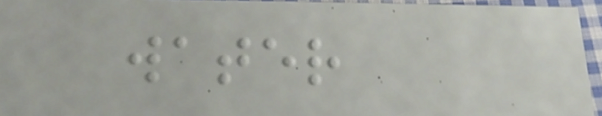water
